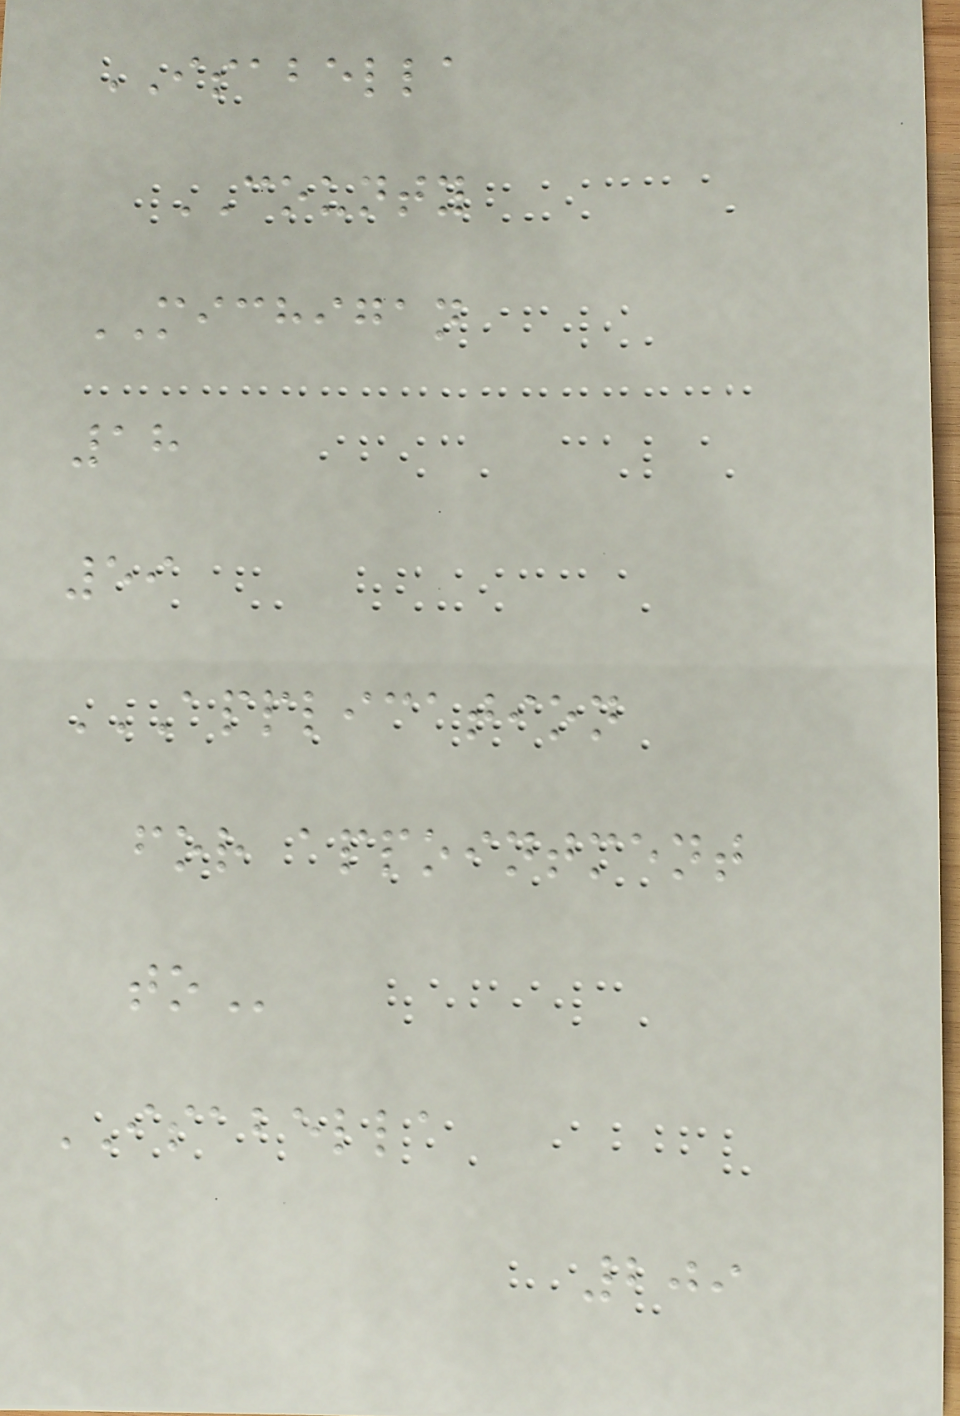ISABELLA
COUNTY
MICHIGAN
18
59
APPLICATION
FOR APPOINTMENT
TO
ISABELLA
209
